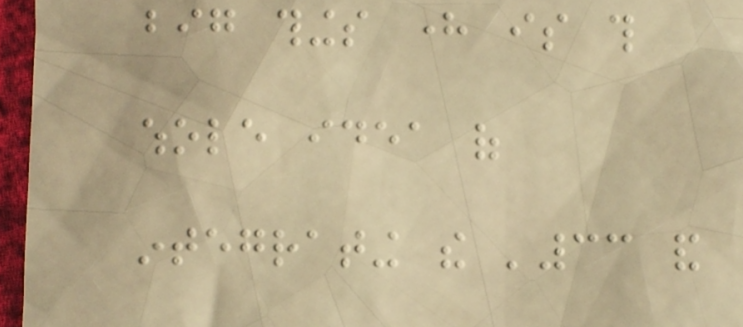big things here is this
whole idea of
integrating the '33 and
